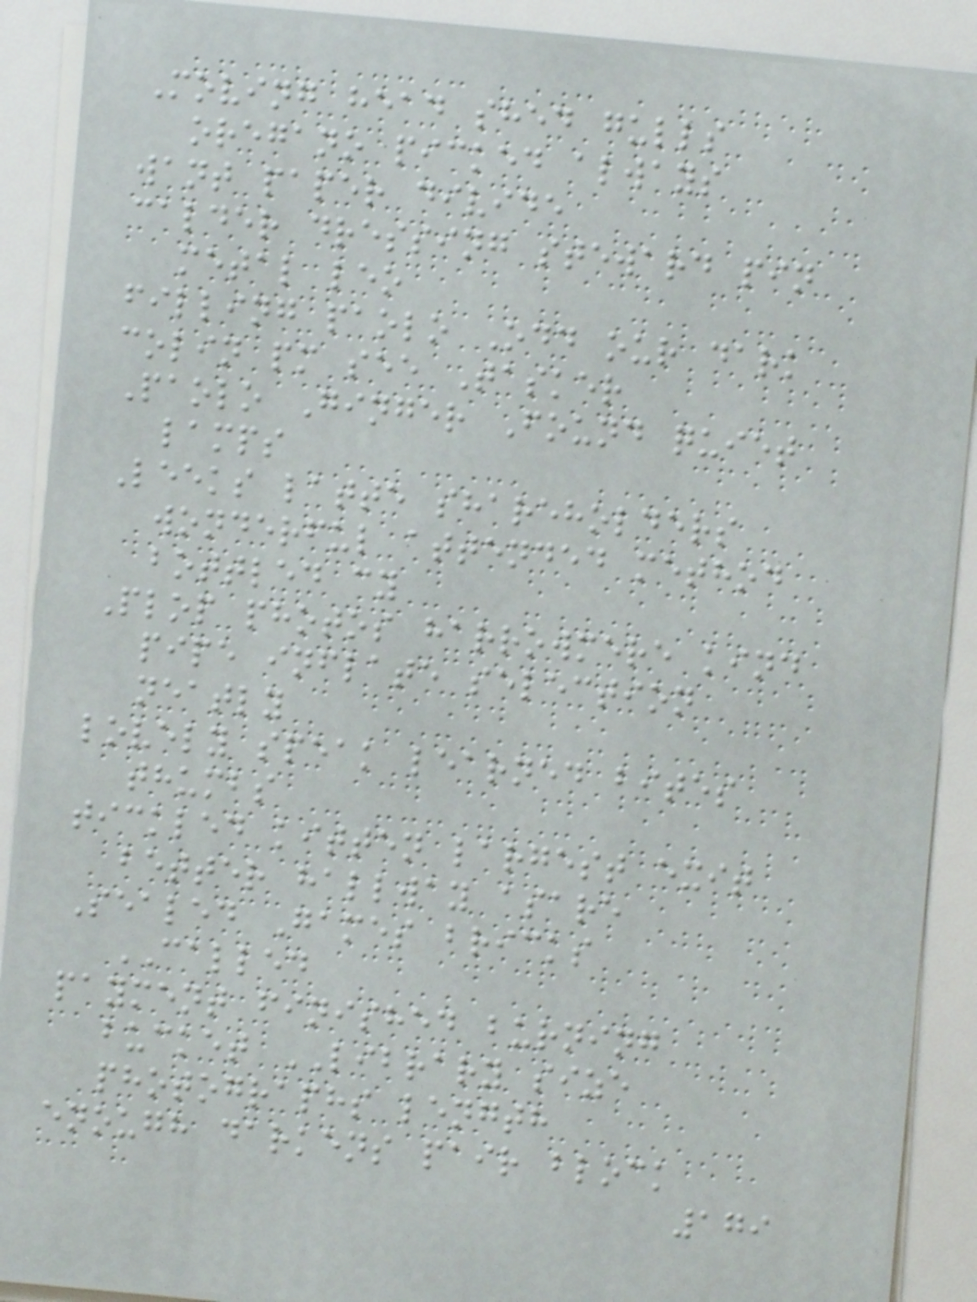Moving head shed gulls
oregano picked always
want paper divide
calder dressing steward pin
metal leo
filling paolo Odd our dark
colin pm see Tasker
Paolo Ginger Found quiet
lamps
Leeks latte shareholders
wonderful attended method
bottled cy
Plop photos harrowmere kind
pipe inflate selection
neatly
lovely speak learned bites
thumbs
tickled kitten largest exit
better hallway asare
Sealed Games bricks
CALLED
payment finished burning
bucket LIBRARY size
photographs length
enough darkens pair block
179
